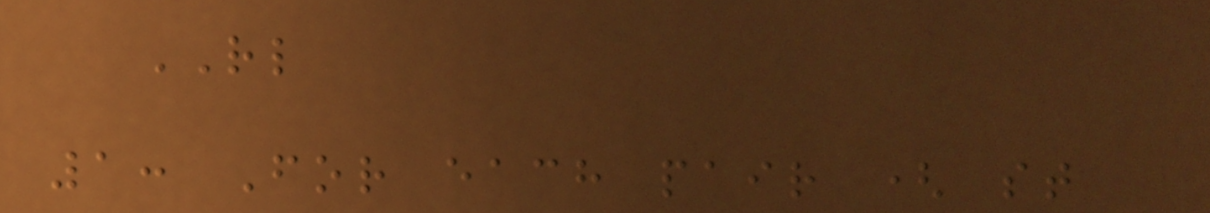RL
1: For each pair ( st
